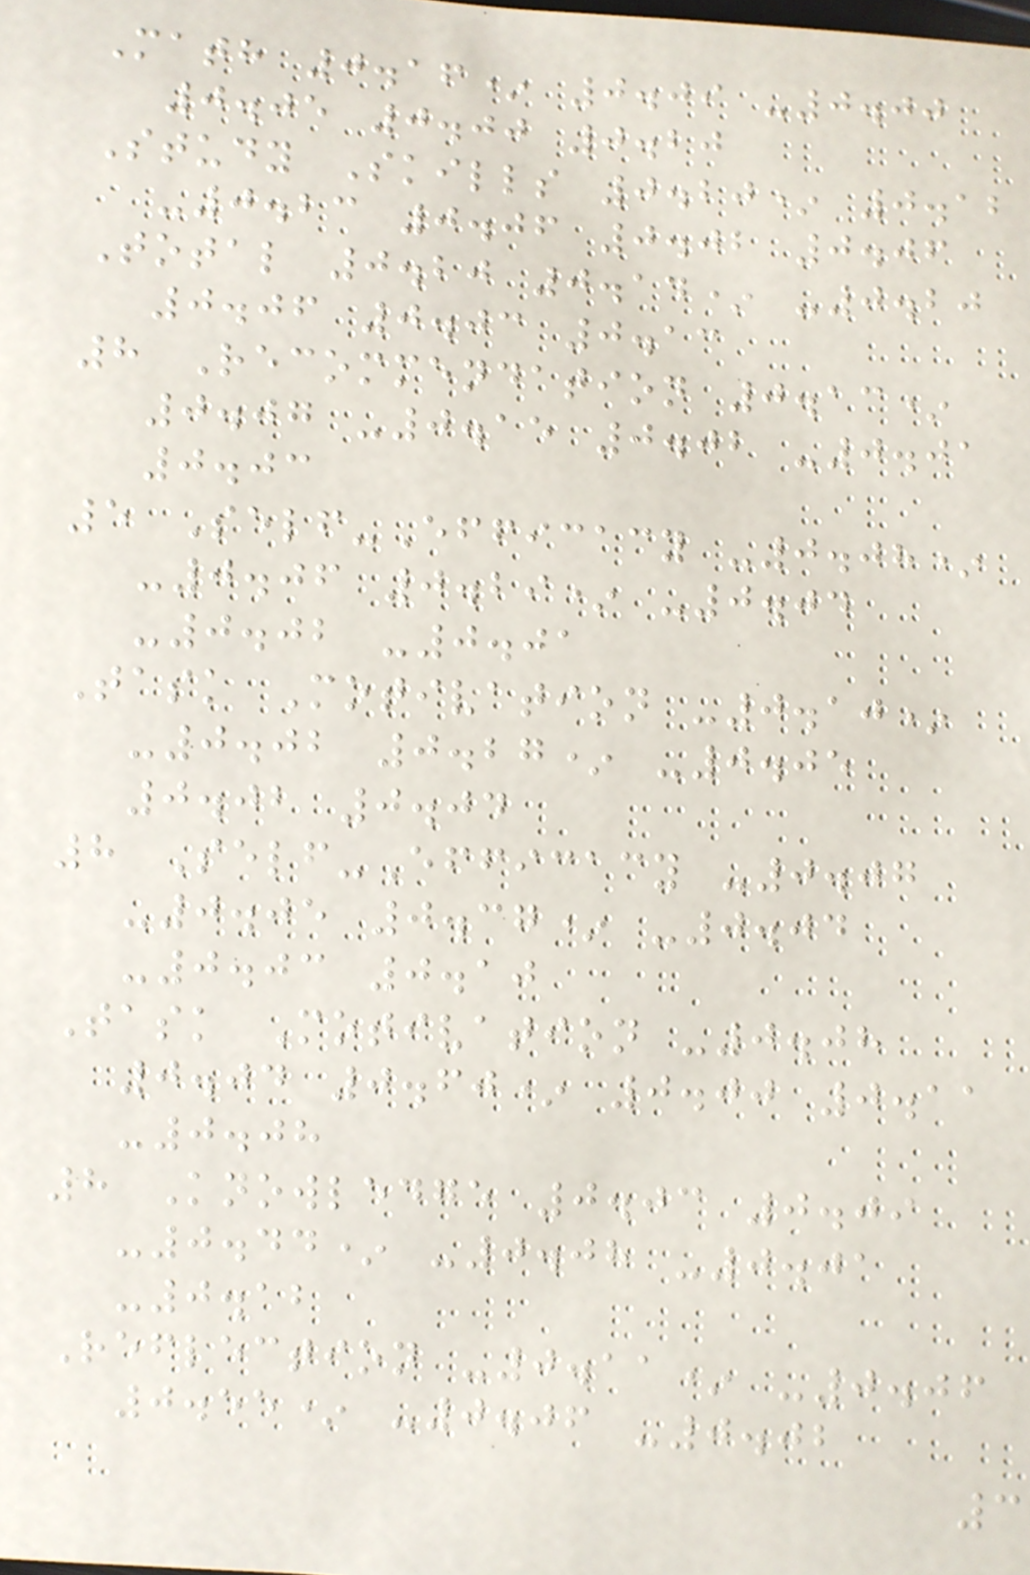Math 0.16* 0.09 -0.00
0.05 0.00 0.20
Study Skills 0.20* 0.12
-0.23 0.06 0.02 0.06
Total 0.20 0.14* -0.20
0.06 0.03 0.13
8 Recommendation 0.13*
0.07 -0.15 0.02 -0.01
0.03
5 Self-Efficacy -0.08*
-0.06 0.29* -0.04
-0.02 -0.01
Task Motivation -0.10*
-0.02 0.27* -0.05
0.02 0.04
8 Self-Efficacy -0.07
-0.05 0.37* -0.04
-0.03 0.10
Task Motivation -0.08
0.04 0.60* 0.00 0.11
-0.08
8 Knowledge 0.03 0.09
-0.44* -0.08 -0.01
-0.12
Reflection -0.11* -0.06
0.55* -0.06 -0.02
3
